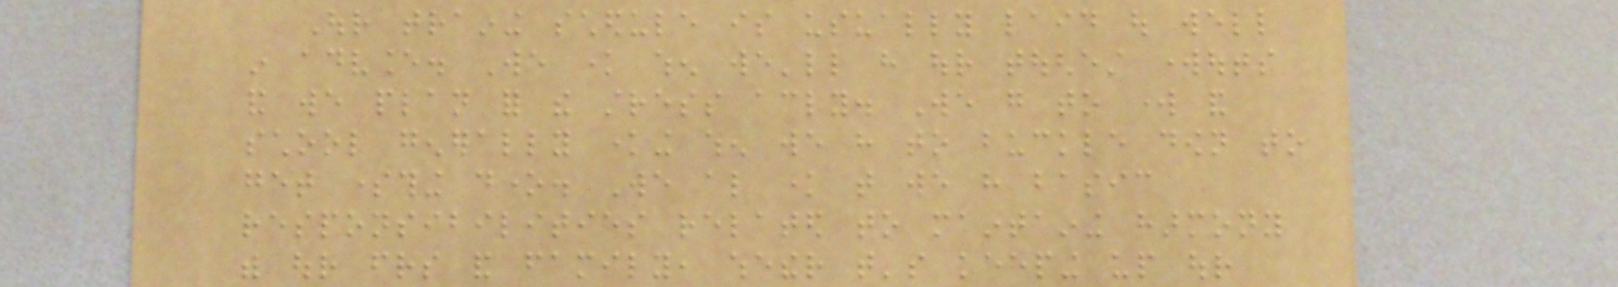Our training schedule is usually laid out well
in advance. We know when we'll have our toughest workouts
and we plan for the stress accordingly. We go to work and
school generally knowing when we have to buckle down to
get something done. We also know that we have basic
responsibilities related to maintaining harmony
with our friends and family, whether that's keeping up our
